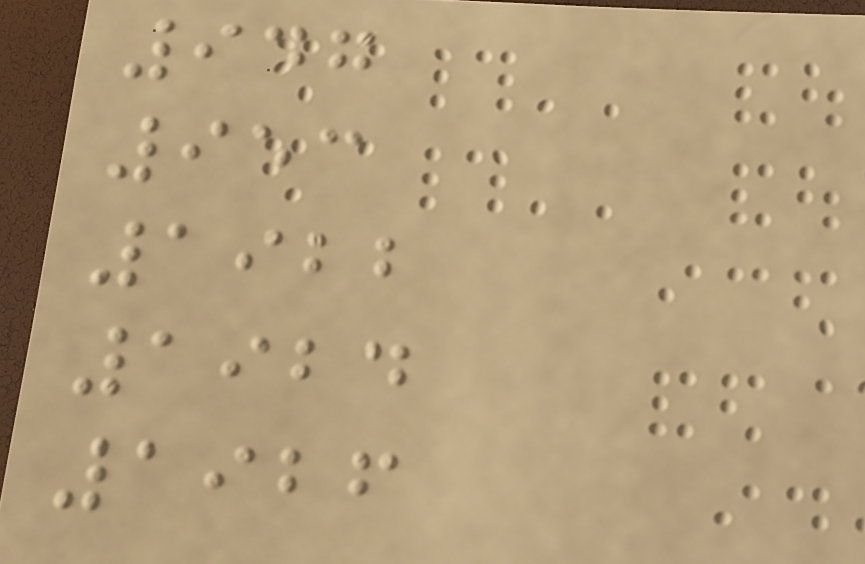947
953
1922
1924
1926
